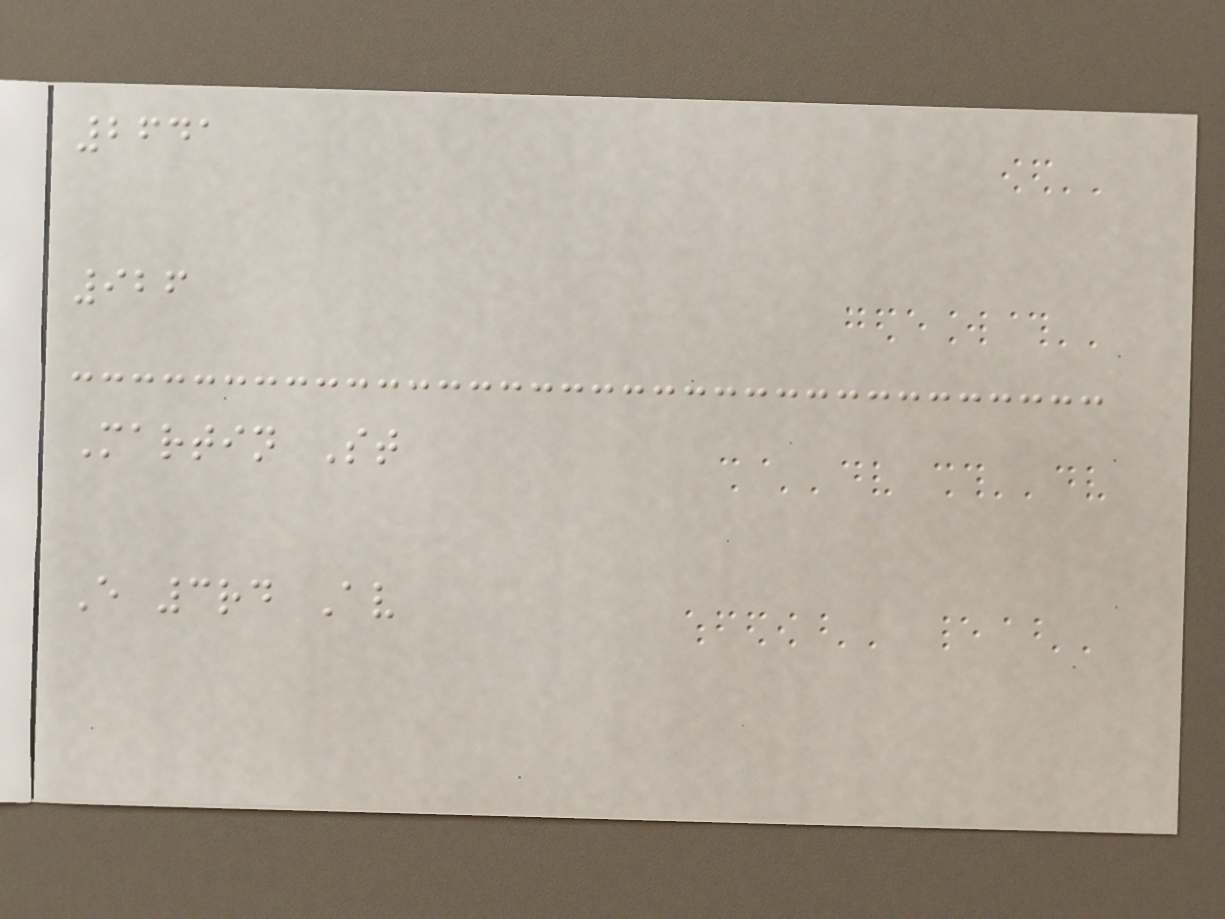2641
926
Martin St
E 3rd Av
